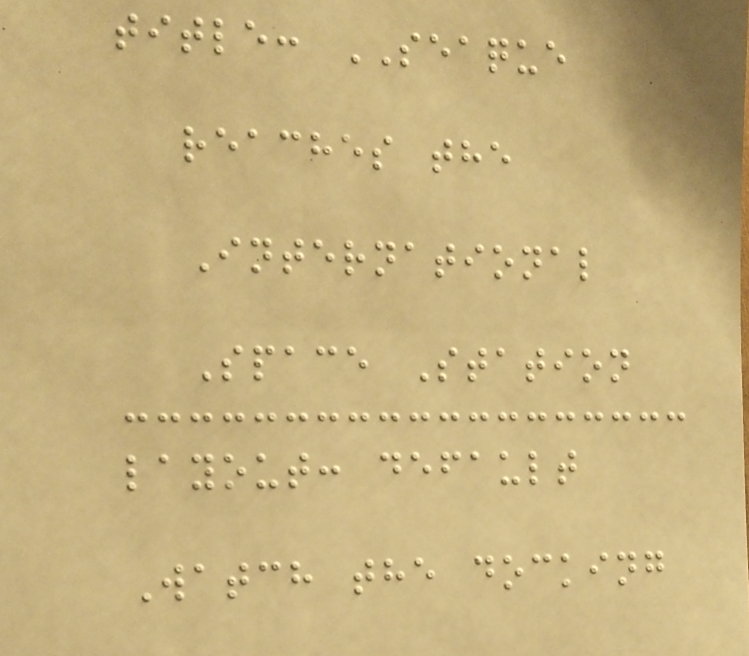title: SEAQUE
reaches the
International
Space Station
layout: default
Watch the docking
